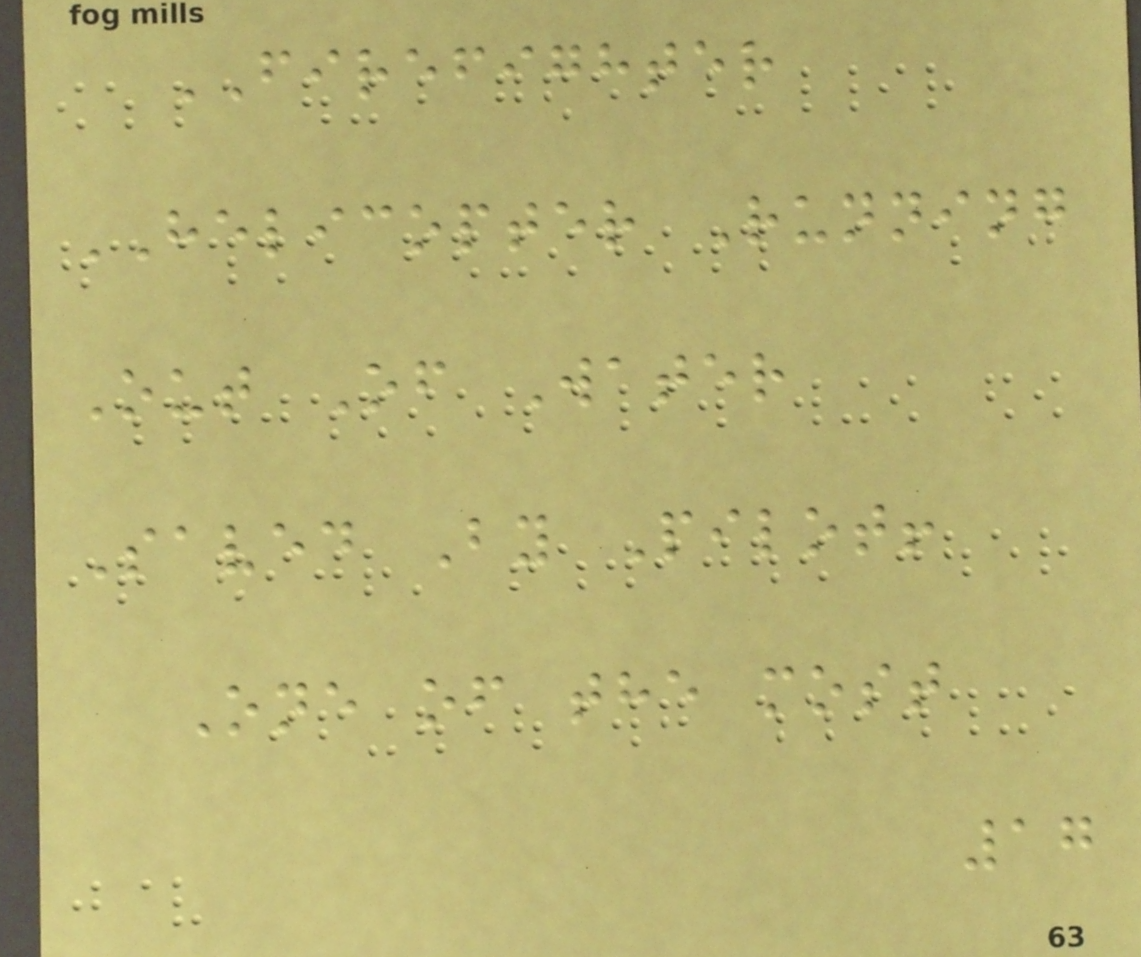FIREFIGHTER
HELICOPTER Running
Out Of Water
Saved By Pilot!
One of the most
17
